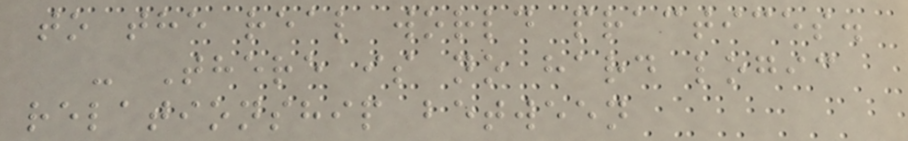to the real world practices.
- There is no hard logic
relationship between
